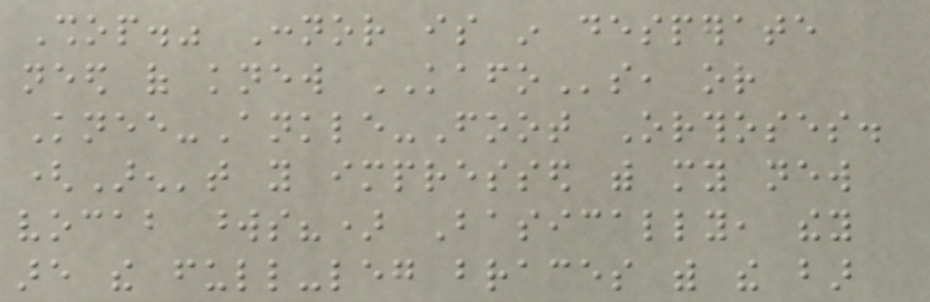Shop." Connor is in desperate
need of knew KAFOs, or
Knee-Ankle-Foot Orthoses.
(Aren't you impressed with my new
vocab words?) Basically, they
are the full-leg braces with the bar
